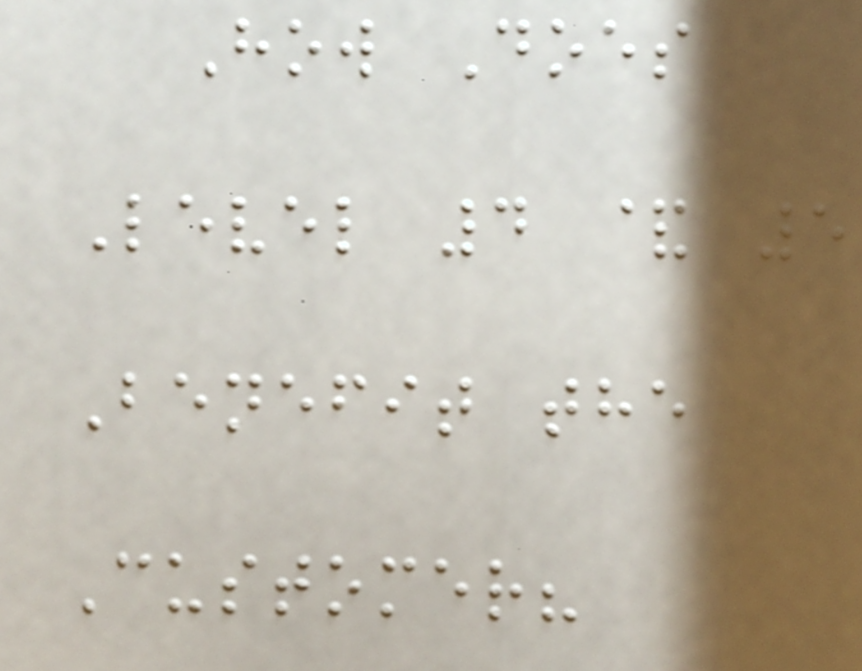How Does
Level 4 & 5
Benefit the
Customer?
